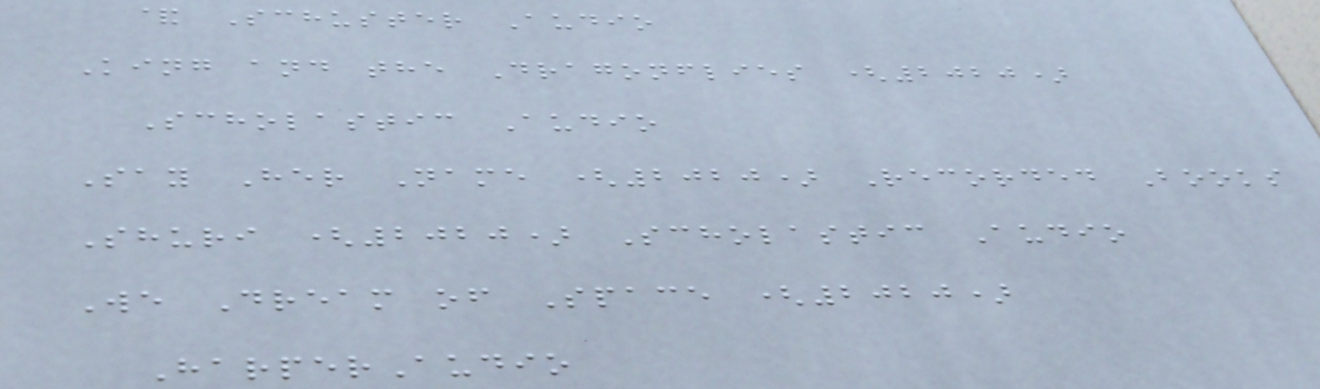& Schuster Audio
King and the Dragonflies (2020)
Scholastic Audio
Say Her Name (2020) Recorded Books
Shuri (2020) Scholastic Audio
We Dream of Space (2020)
HarperAudio
